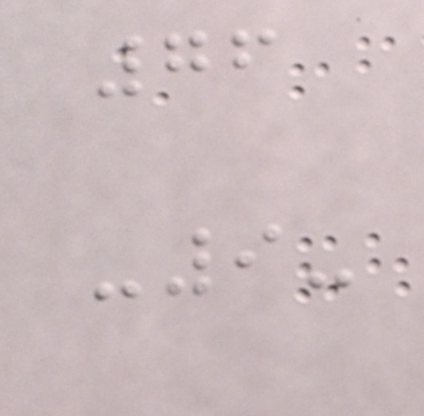76
-9-
